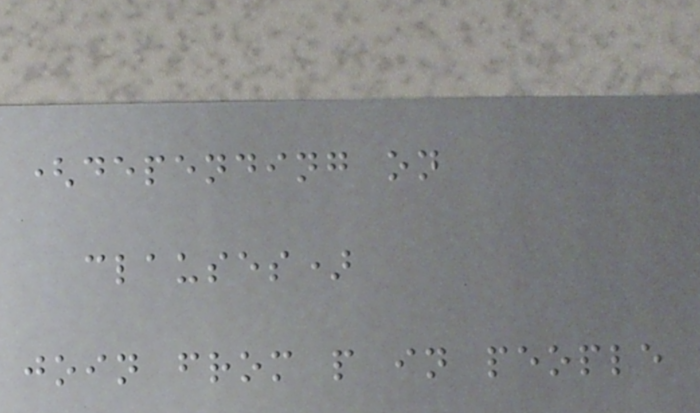(depending on
clauses)
join from p in people
